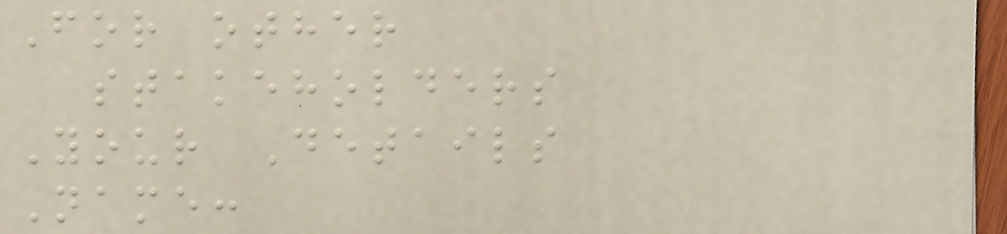For other
stakeholders
Your Details
Name:
